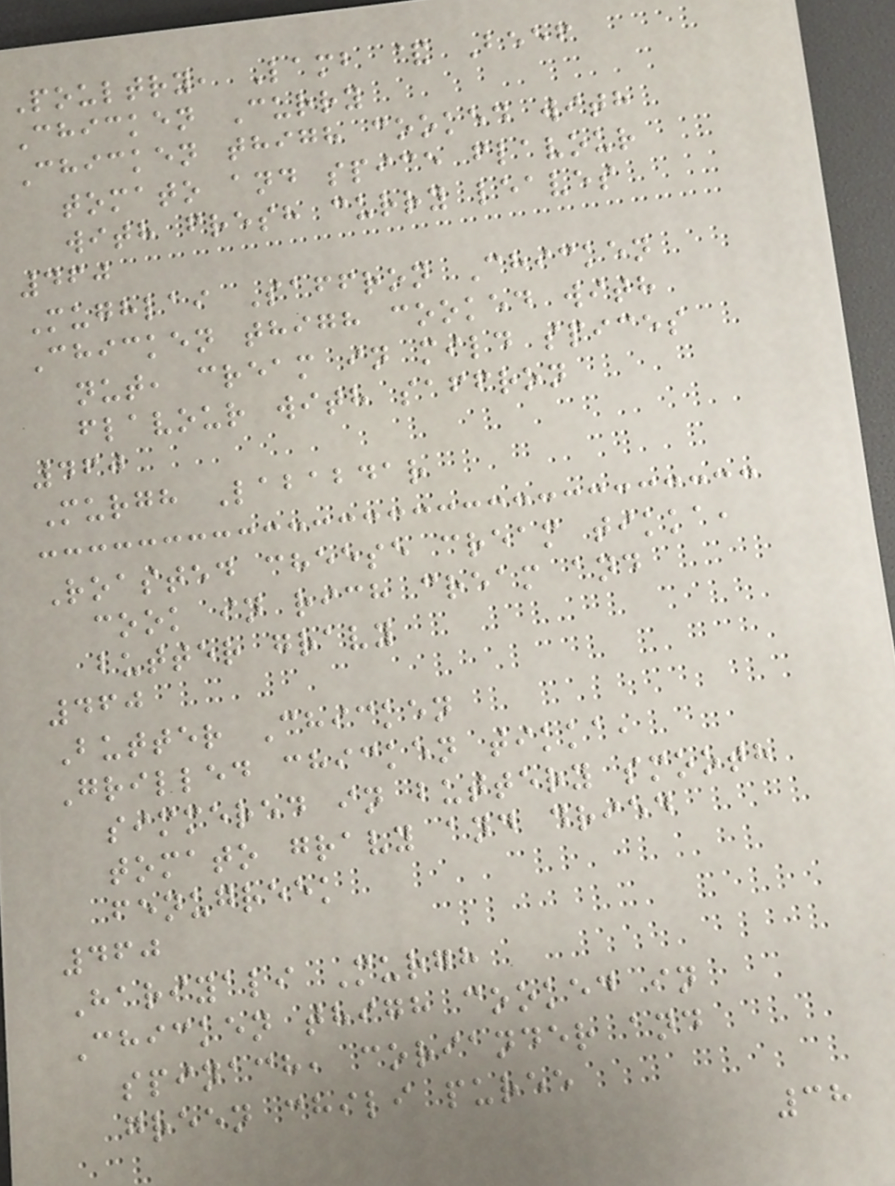Poultry, Lamb & Beef
Chicken Curry
Chicken thigh cooked with
tomato and spice flavour
with fresh curry leaves
460
Mughlai Saffron Chicken
Chicken thigh cooked with
nut, cream in mild spices
flavour with saffron
460
Murgh Lababdar
Roasted cheese cream tikka,
cook in rich cream and
butter gravy
460
Butter Chicken
Grilled chicken tikka,
simmered in buttery smooth
tomato gravy and dried
fenugreek
460
Hariyali Murgh
Chicken thigh cooked in
spinach, coriander and
green chili puree
38
